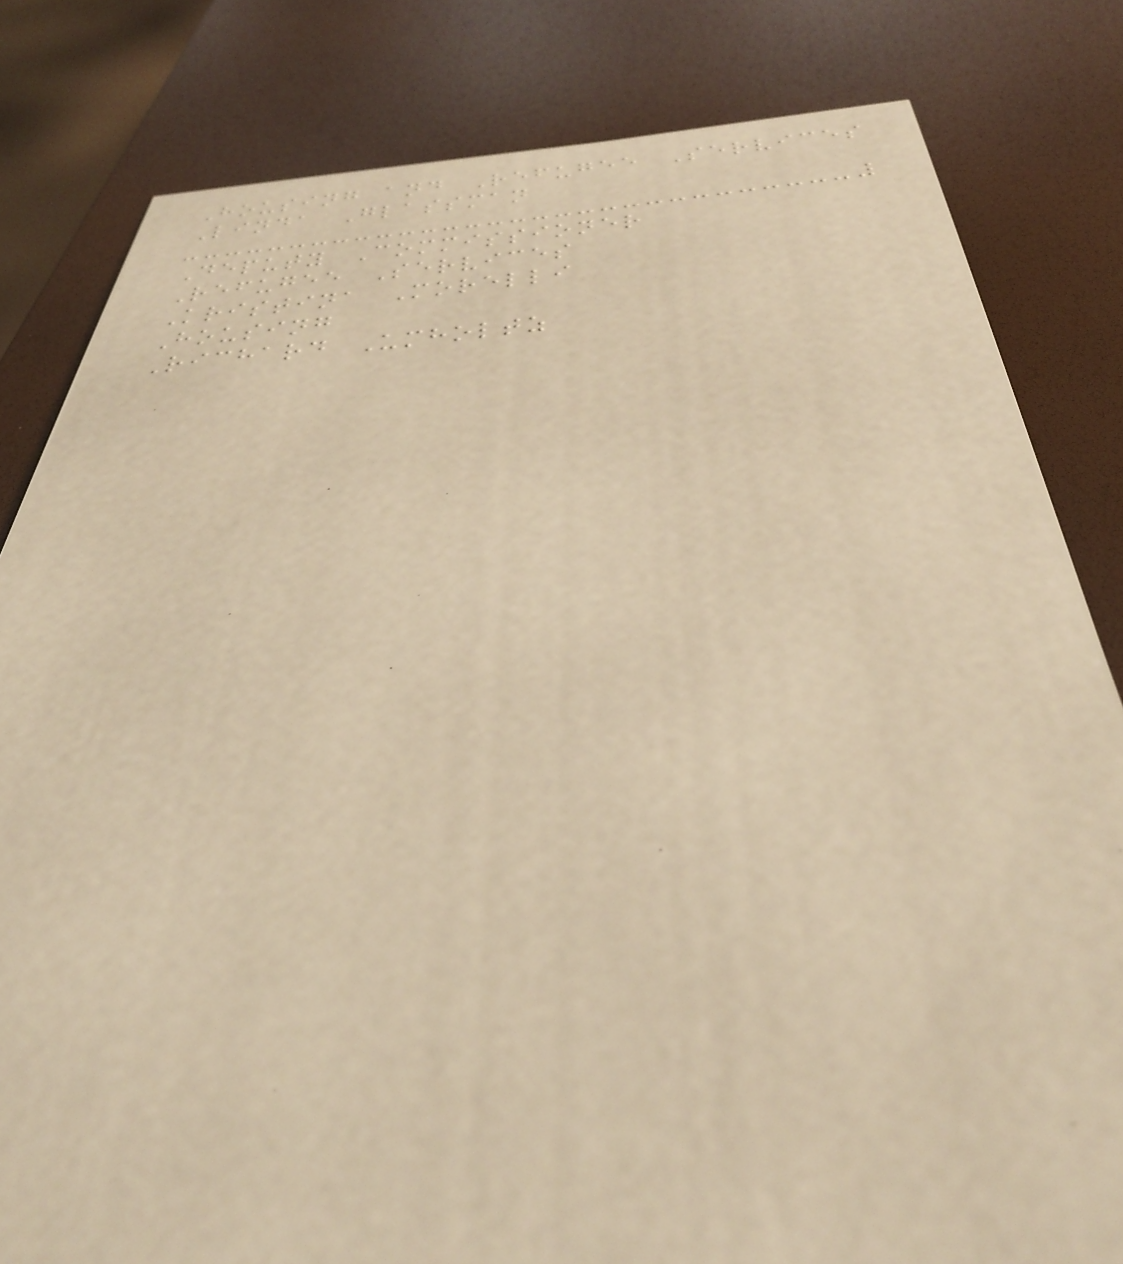Housing and Refugee Services
Linda Glassman
Deputy Commissioner
Refugee Services
Kristina Morelli
Housing
Richard Umholtz
